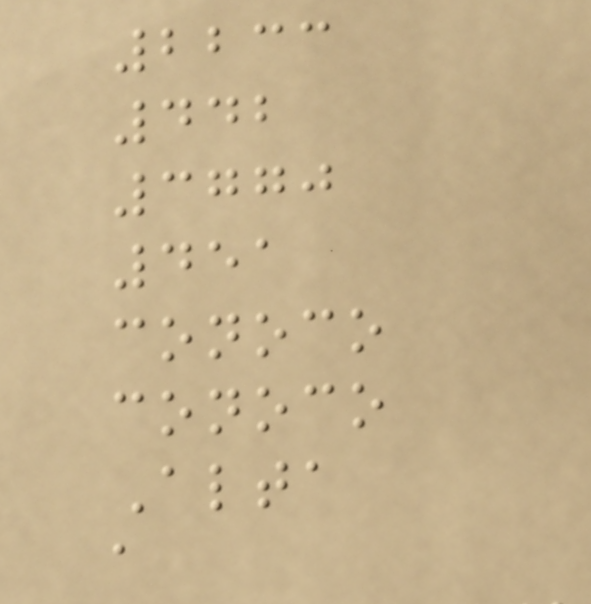2233
442
3770
451
conoco
conoco
Alta
a
